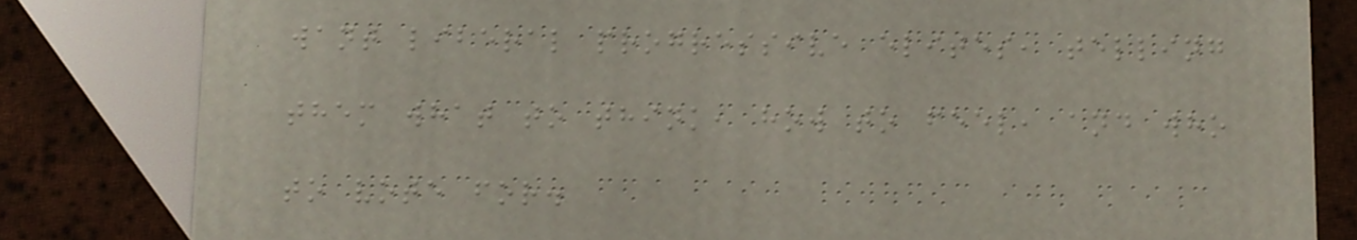want liberal progressive elites, telling
them what to think, how to feel, and who
to vote for.
